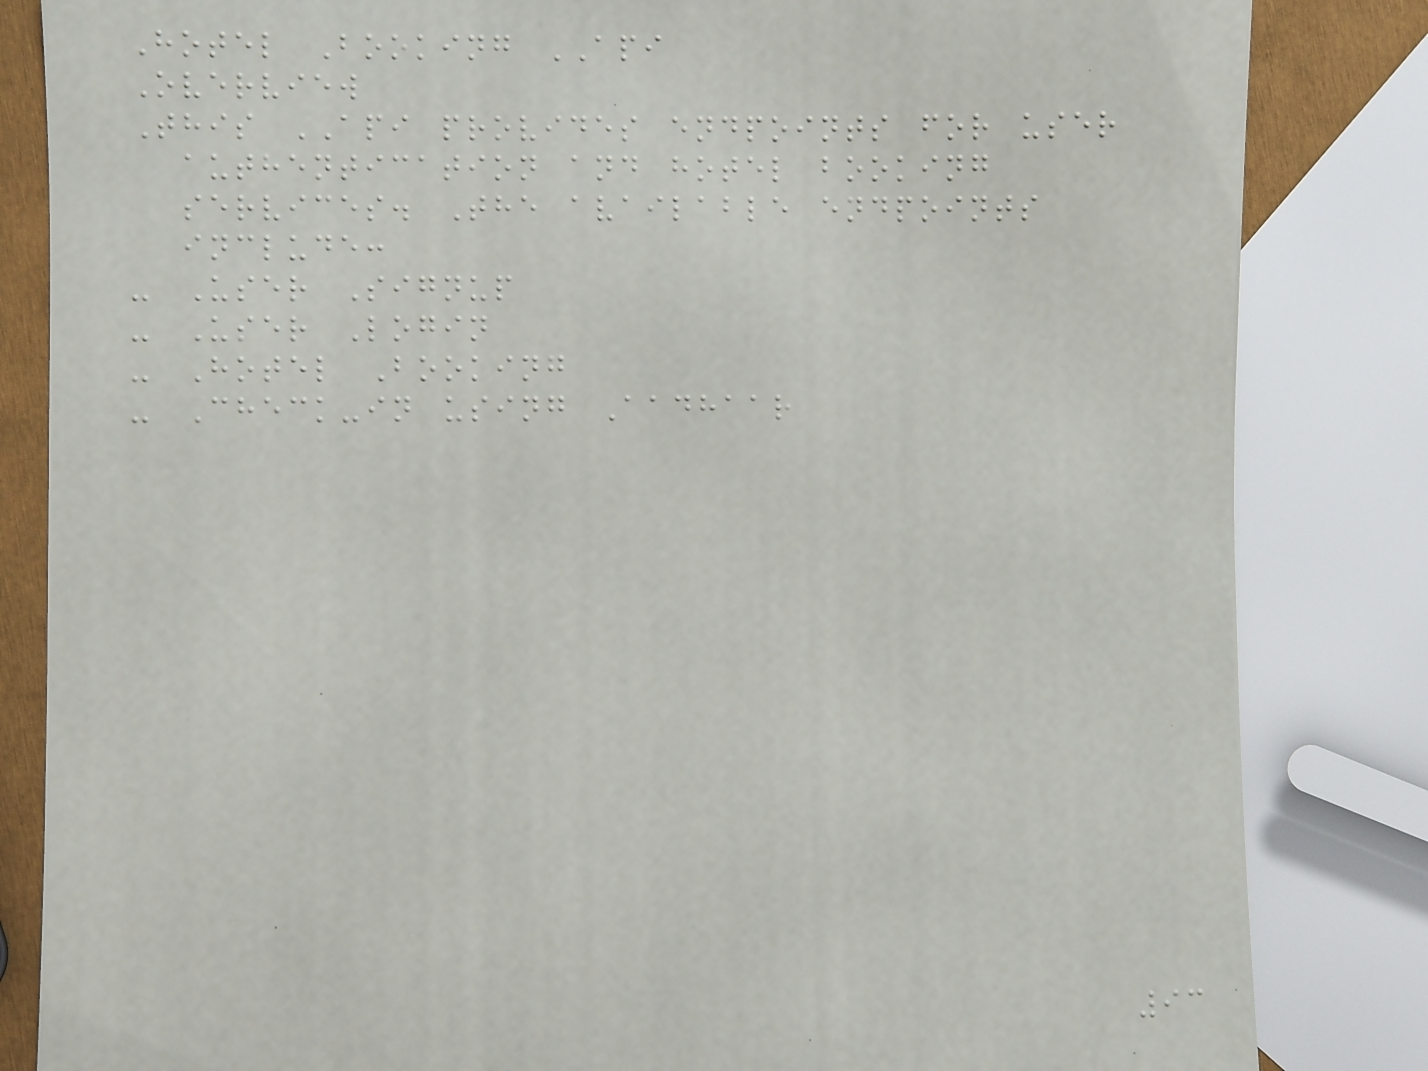Hotel Booking API
Overview
This API provides endpoints for user
authentication and hotel booking
services. The available endpoints
include:
- User Signup
- User Login
- Hotel Booking
- Check-in using Aadhaar
93
